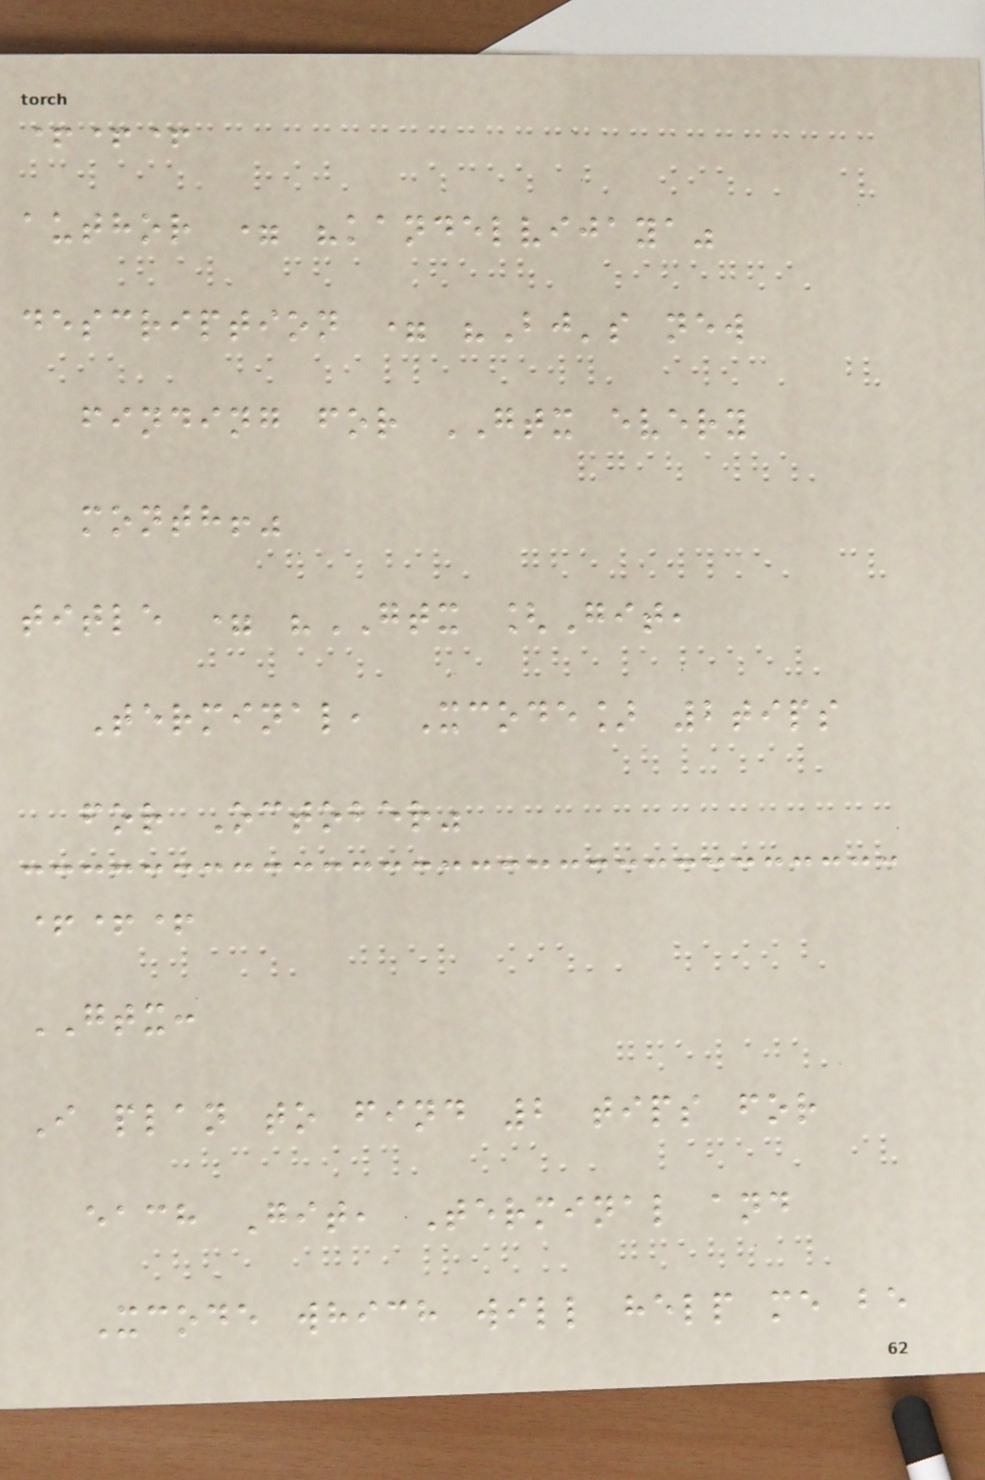+++
author = "kandelvijaya"
description = "Bj's new
finding for GTX every
month!"
title = "GTX [Git,
Terminal, Xcode] 2tips
for October"
+++
GTX:
I plan to find 2 tips for
each Git, Terminal and
Xcode which will help me be
